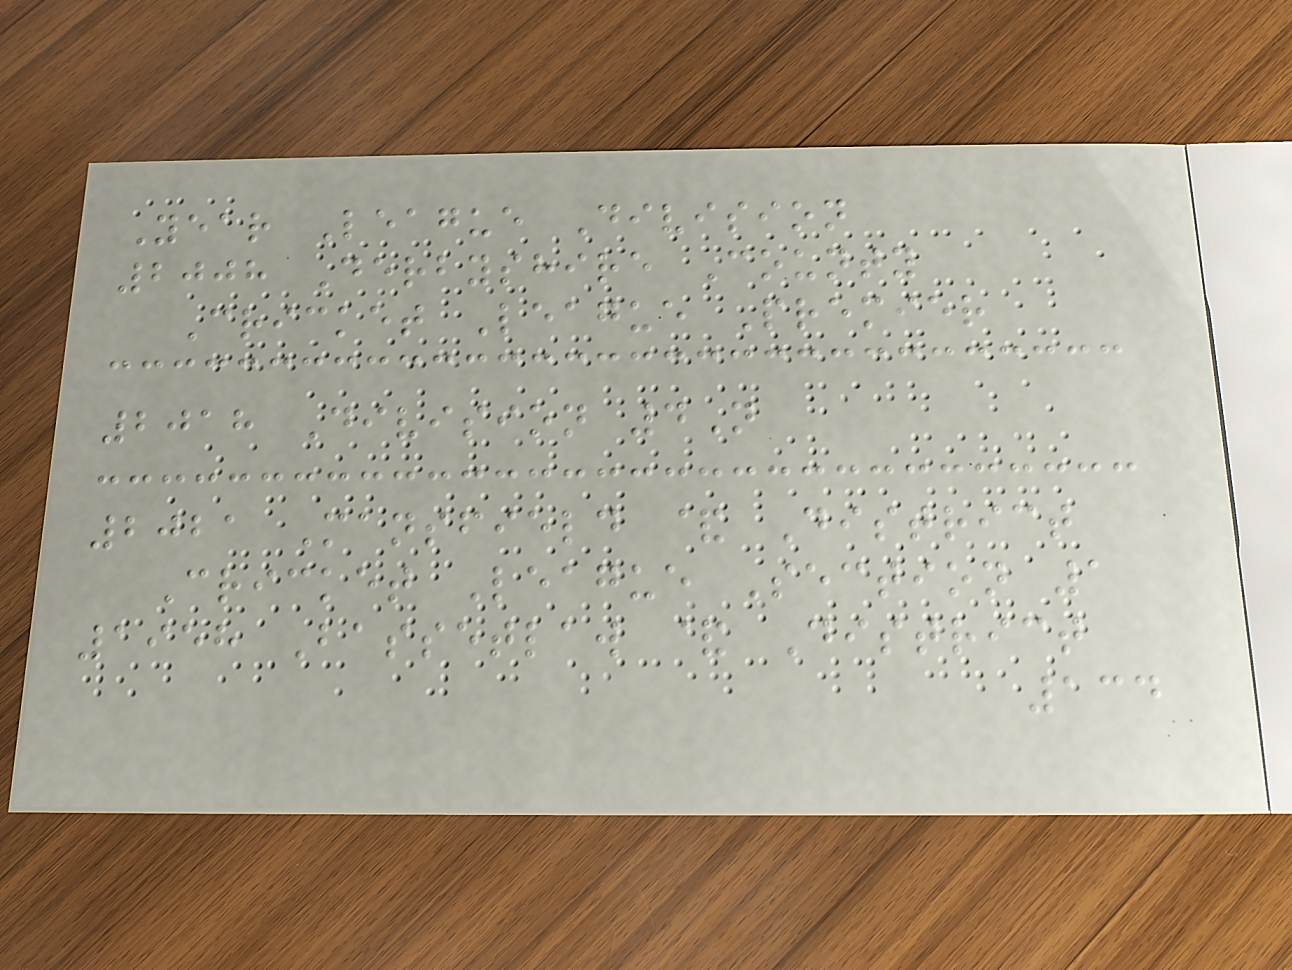Year League Division
2008 Derbyshire County
Cricket League Premier
2018 Division 4N
2021 Mansfield & District
Cricket League Section 1
1958 Bassetlaw & District
134
